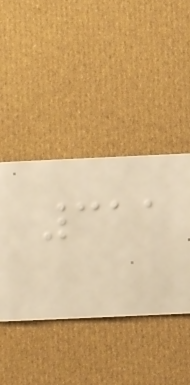311
